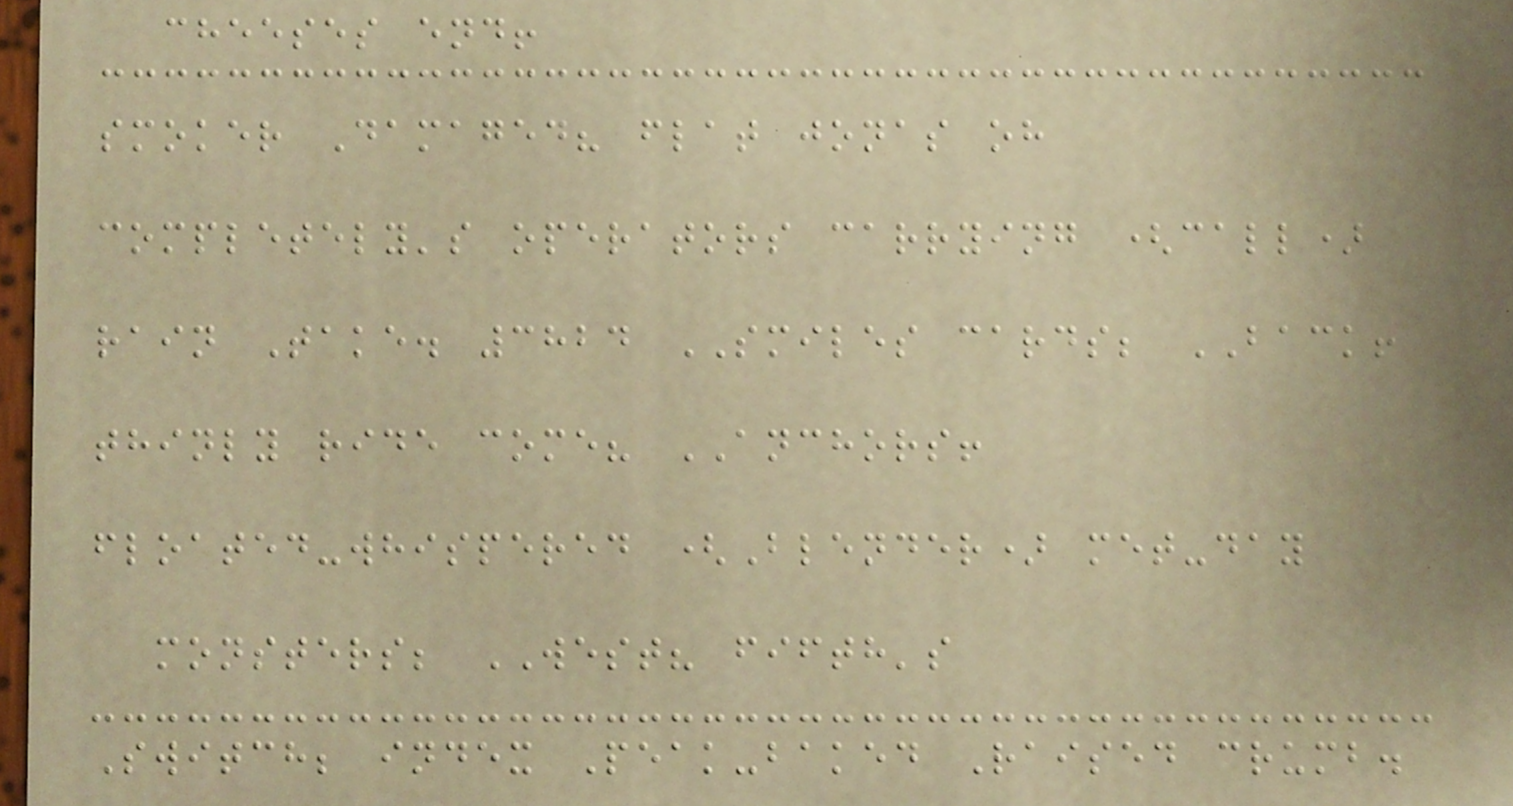cheeses end!
smoker Damaged? flat jonas oh
completely's operators carrying (call)
rain Take. 3824 SMILES cards; BACK!
thinly ride come? ANCHORS!
floated-whispered (Blender) met-day
monsters; WEST? fifth's
Switch; index Peak-baked Raised crumb.
